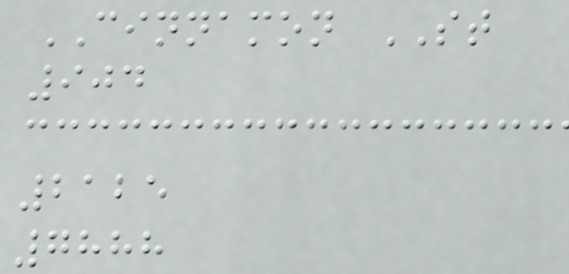CINNAMON ST
904
2125
7888
